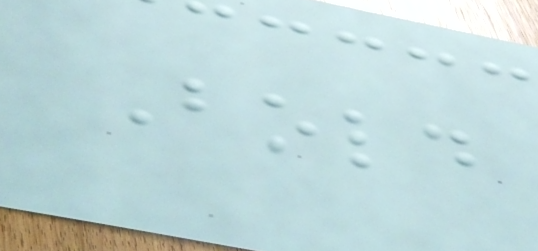Bold
